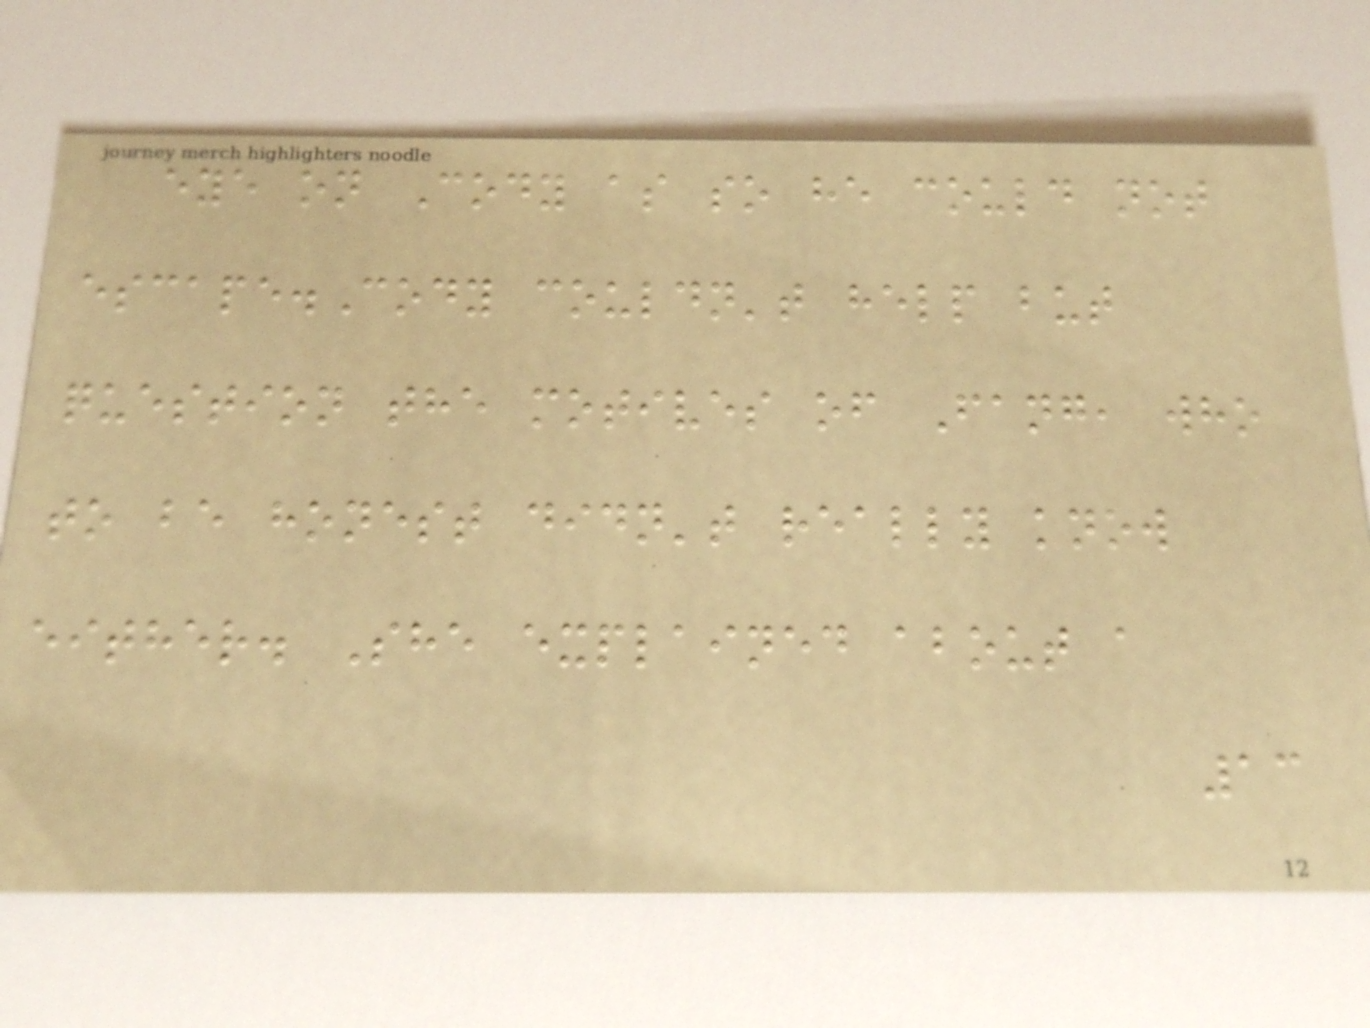eye on Cody as so he could not
escape.Cody couldn't help but
question the motives of Fang, who
to be honest didn't really know
either. She explained about a
13
